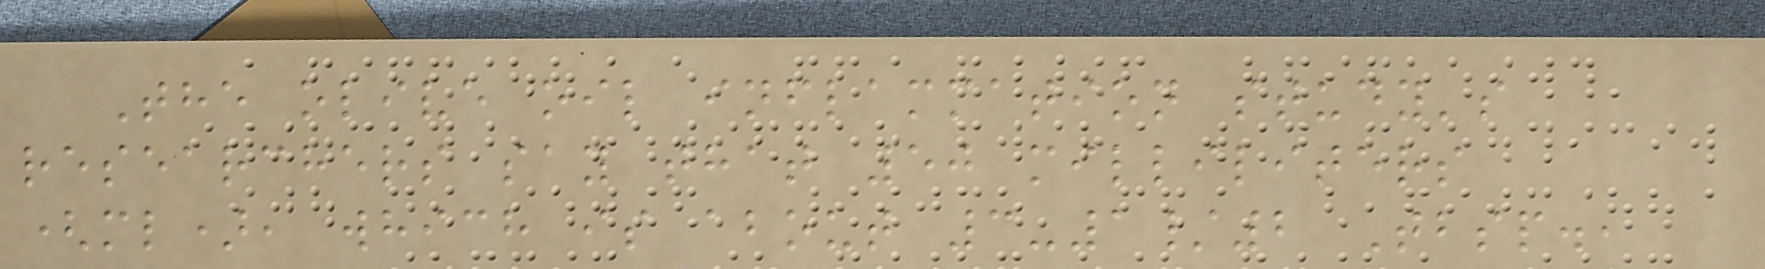The olive oil inflammation study's
researchers say that 50 milliliters
(ml), which is about 3-1/2 Tbsp.,
